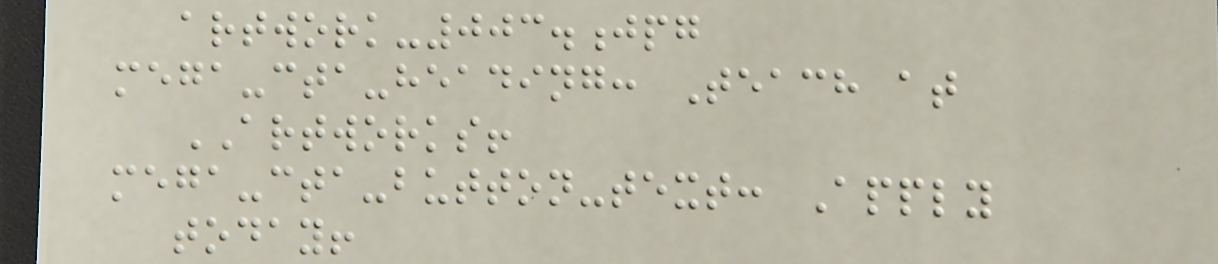artwork-003.jpg
mega-cta-heading: Teach at
ARTWORKS!
mega-cta-button-text: Apply
today!
